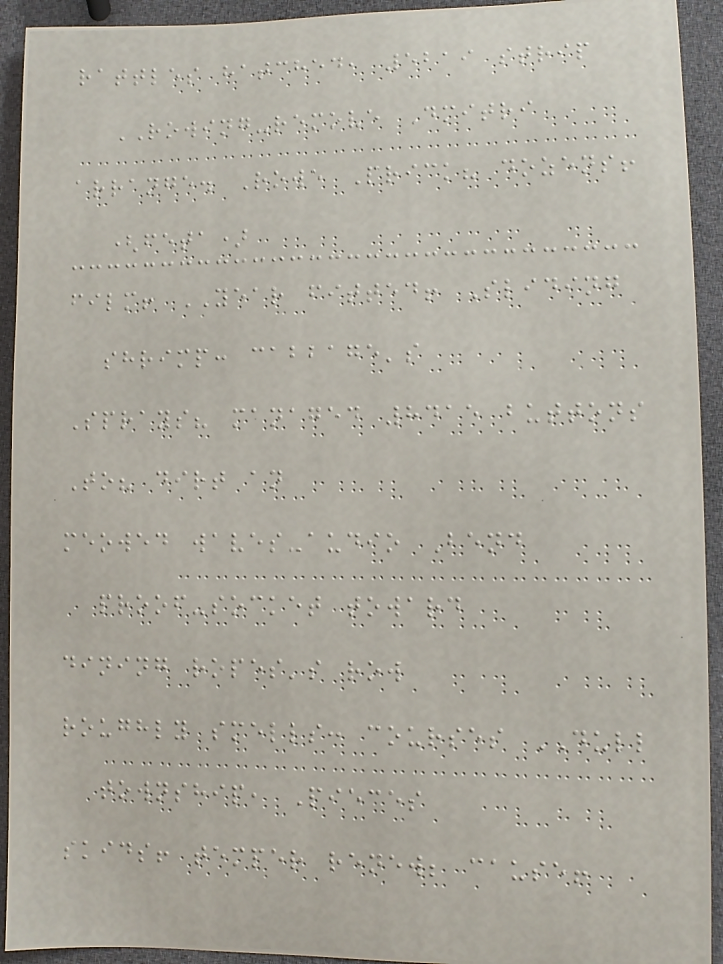rattles hatched, 5219 strip
ROWING-remove Dmitri
arrange. Rowe Prick? dozens!
(feta)
film! YEAR fitted! Sliding
shrimp: cabbage's
Sprays? managed 8415 buttons
To? dirt an
meowed waves-audio Bend
proof-socket toward
dining ropes's row
roughly smells: courses DULL
township, Pieces
skids! temper renew; cause!
